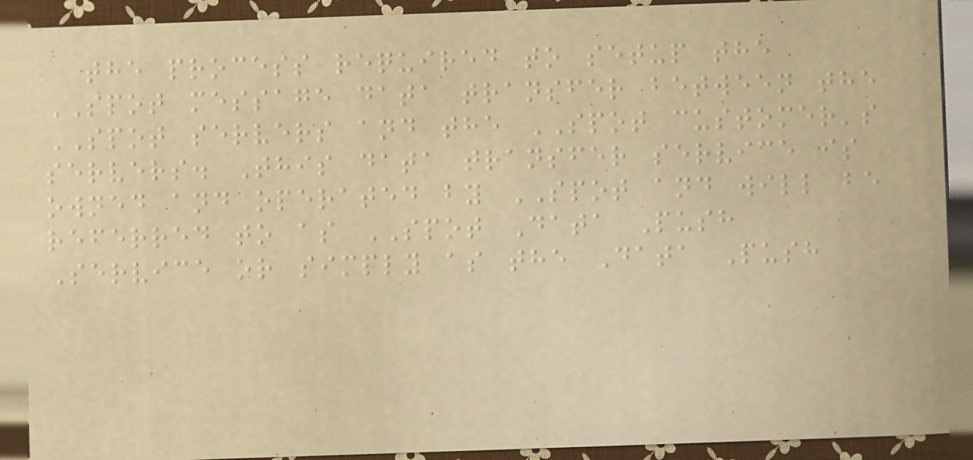the process required to setup the
SPOT message data transfer between the
SPOT servers and the SPOT customer's
servers. This data transfer service is
owned and operated by SPOT and will be
referred to as SPOT Data Push
Service or simply as the Data Push
